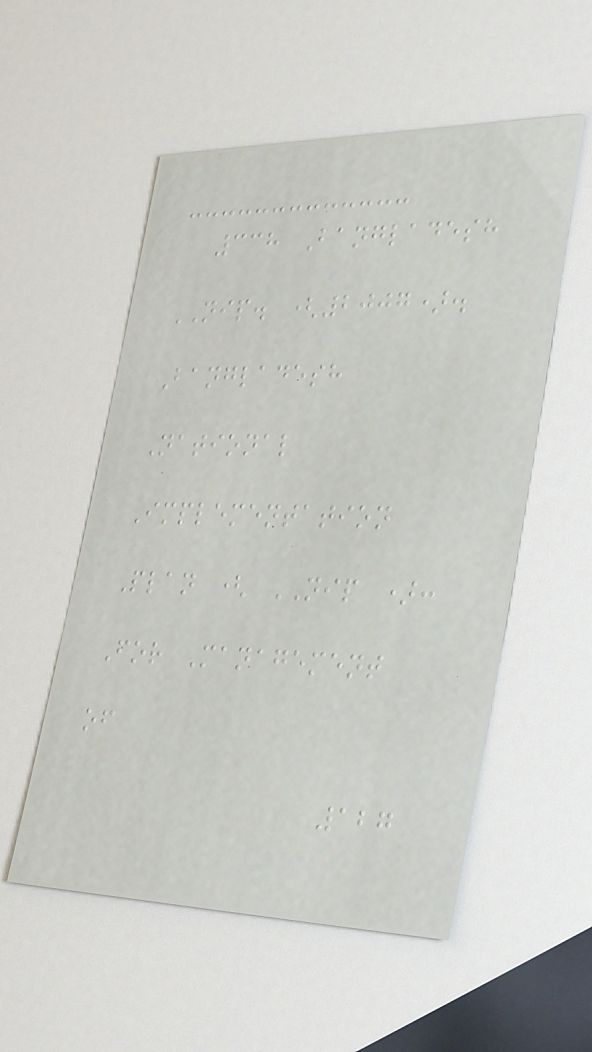338 Bangladesh
NIP. (2007).
Bangladesh
National
Implementation
Plan ( NIP ):
For Management
of
127
